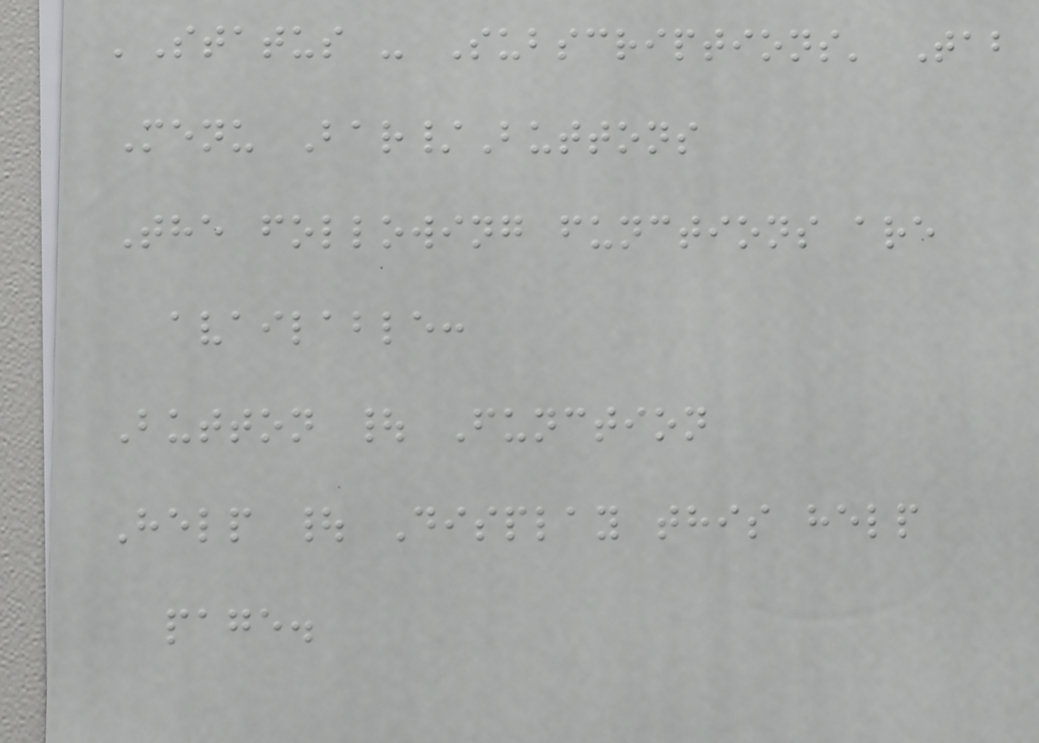'Status - Subscriptions' Tab
Menu Bar/Buttons
The following functions are
available:
Button | Function
Help | Display this help
page.
